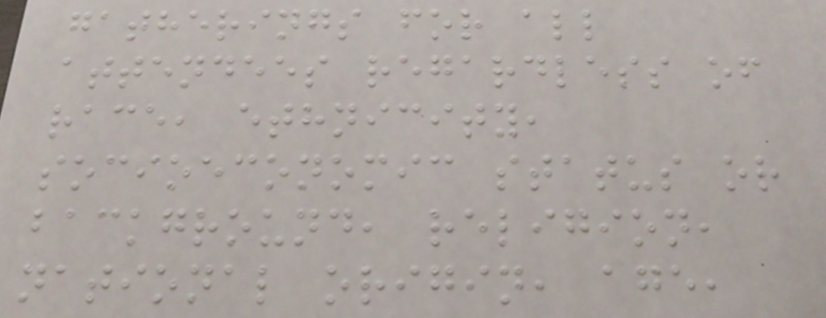gatherings for all
attendees regardless of
race, ethnicity,
socioeconomic status or
background, religion,
national origin, age,
